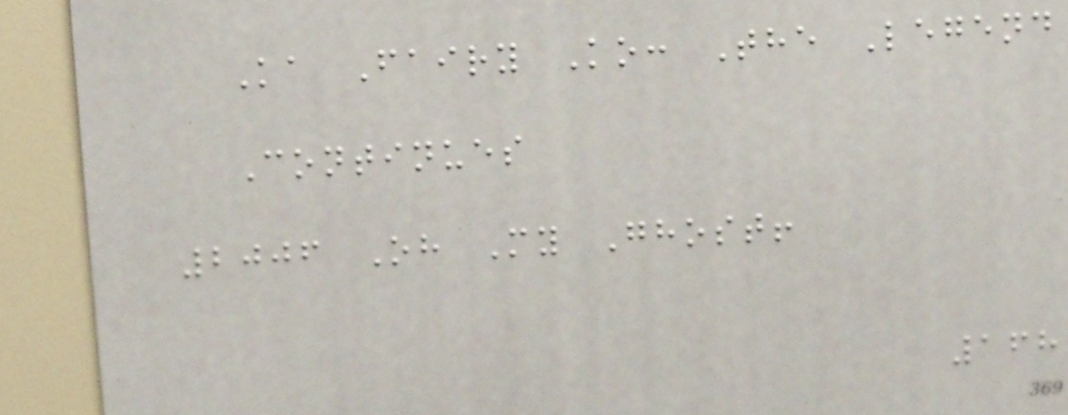Ka Fairy Ko: The Legend
Continues
2006 Oh My Ghost!
168
